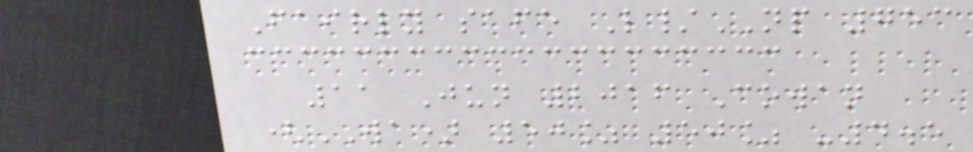Fairly safe L/NP 753
11 Jun 2016 Cowan
(WA) 50% 50% -4.5
